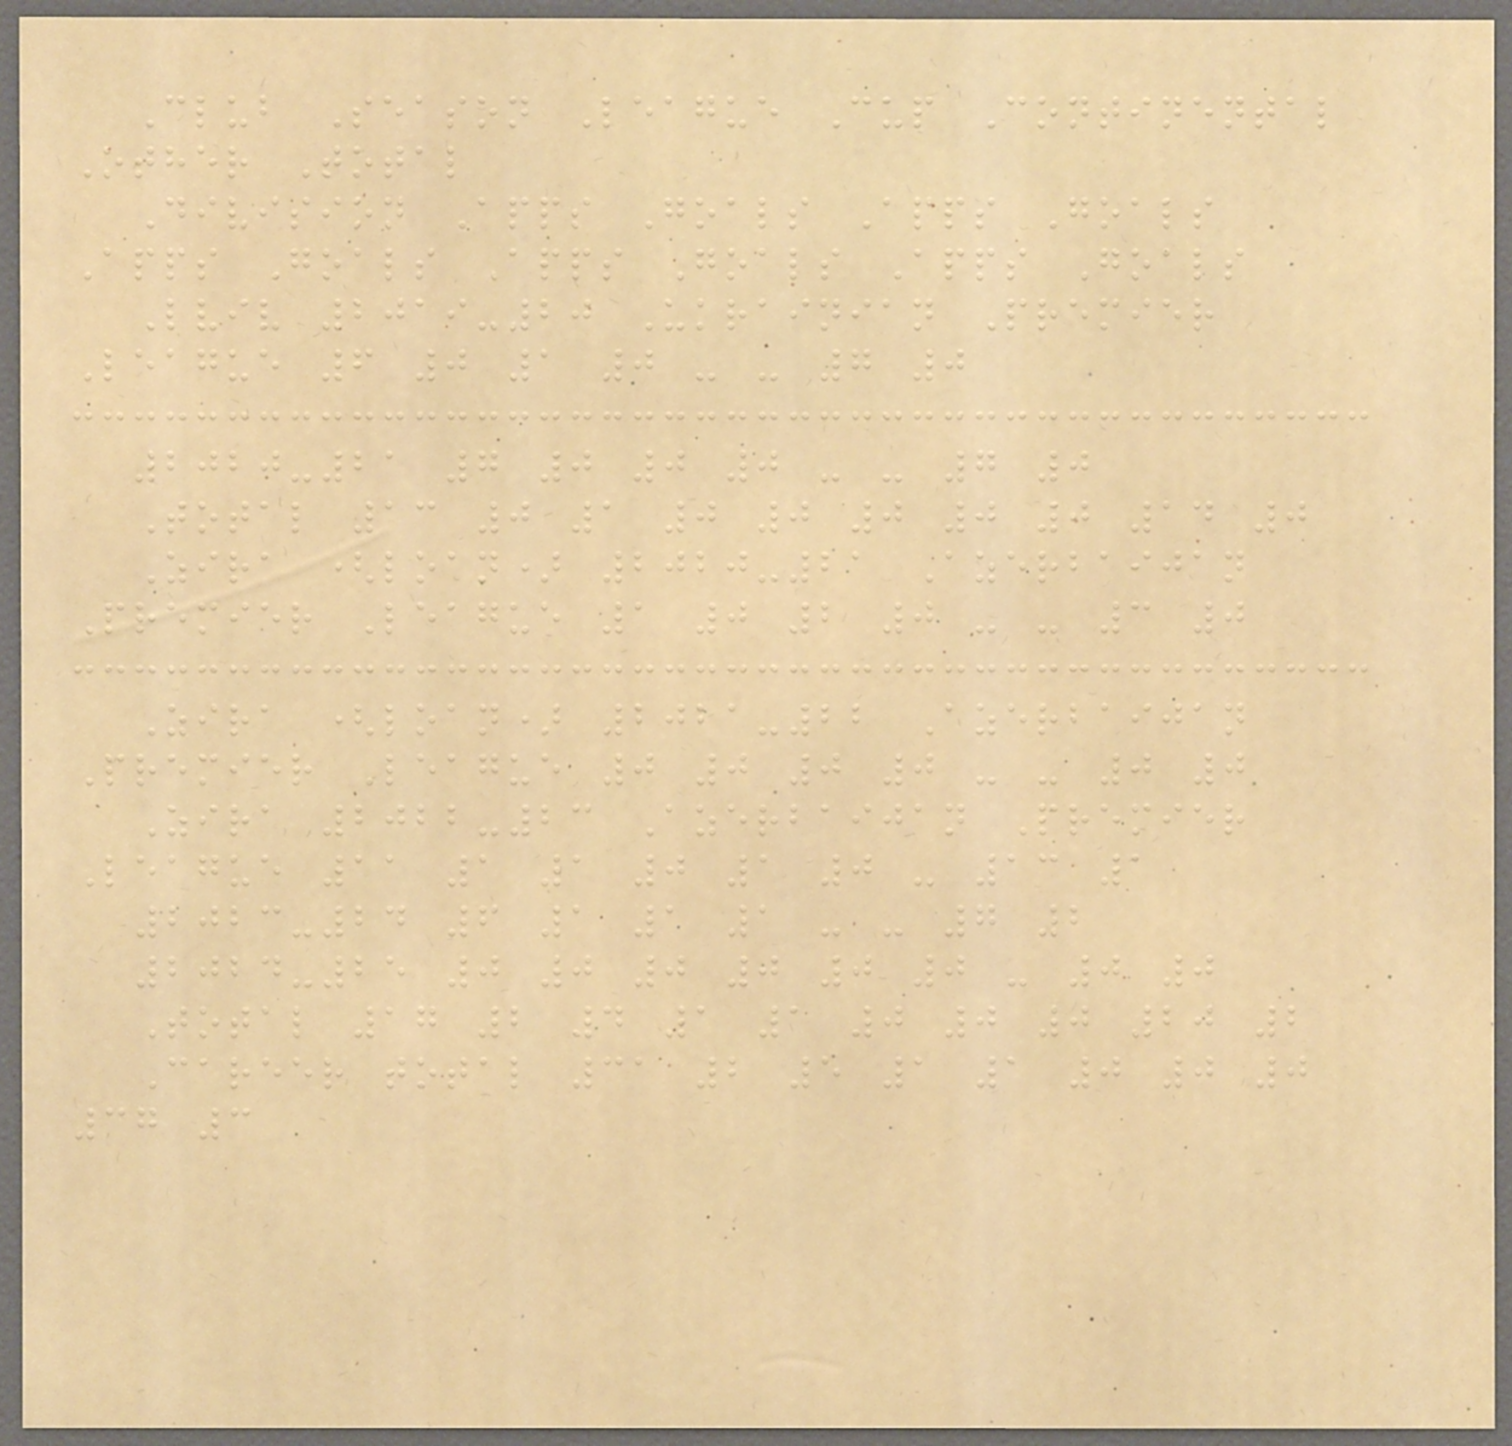Club Season League Cup Continental
Other Total
Division Apps Goals Apps Goals
Apps Goals Apps Goals Apps Goals
Lviv 2019-20 Ukrainian Premier
League 6 0 1 0 - - 7 0
2020-21 7 0 0 0 - - 7 0
Total 13 0 1 0 0 0 0 0 14 0
Zira (loan) 2020-21 Azerbaijan
Premier League 1 0 2 0 - - 3 0
Zira (loan) 2021-22 Azerbaijan
Premier League 0 0 0 0 - - 0 0
Zira 2022-23 Azerbaijan Premier
League 11 1 1 0 1 0 - 13 1
2023-24 6 1 1 1 - - 7 2
2024-25 0 0 0 0 0 0 - 0 0
Total 17 2 4 1 1 0 0 0 20 2
Career total 31 2 5 1 1 0 0 0
37 3
